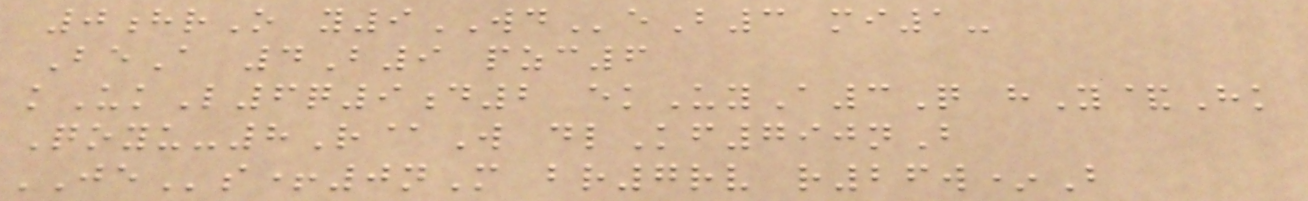0hrO y9WDeB3 mi1-
BeA 4B9 pzc6
kUkL6q9d2 ekUyA3Q hY&Hk
Qoyu-8R@W dlKf790nB
JEs+0nM br7rv r26w*B
